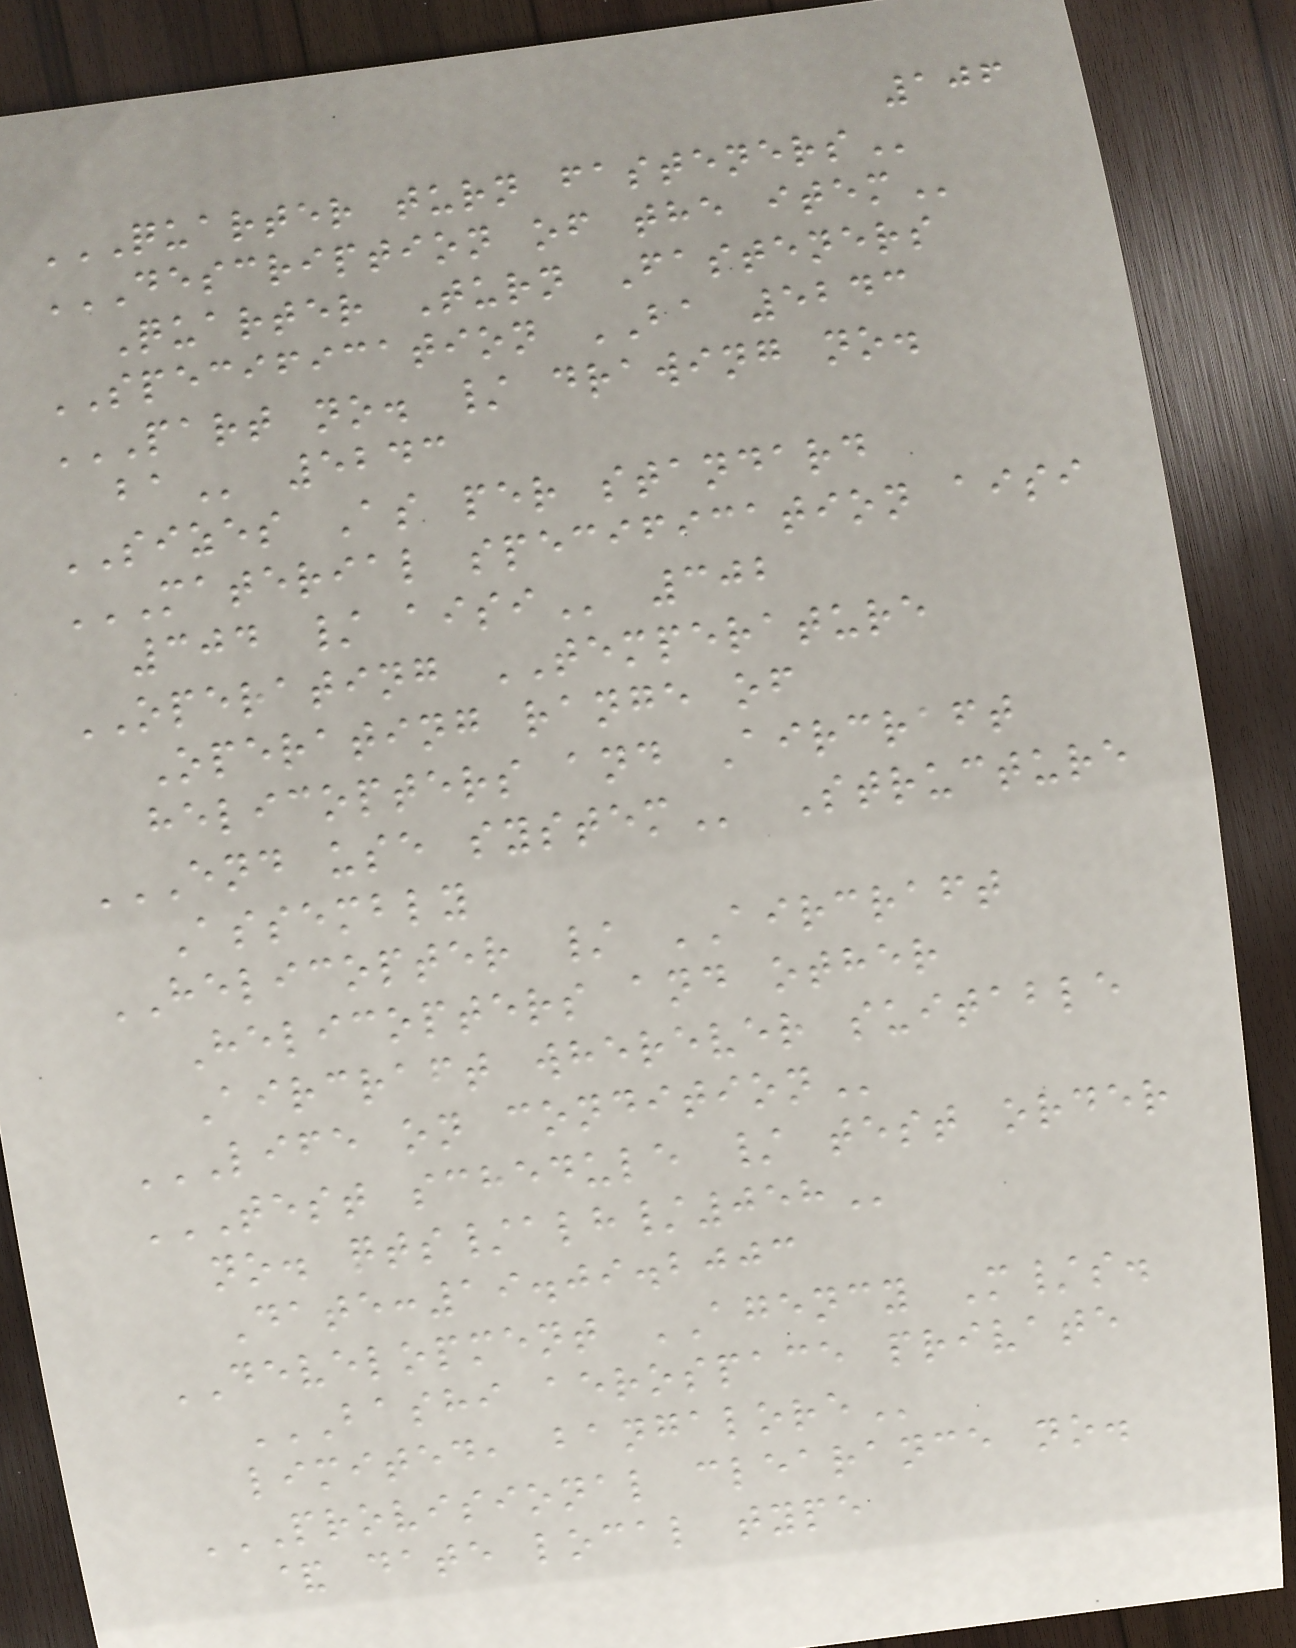106
QUARTER TURN FASTENERS
DESCRIPTION OF THE ITEM
Quarter Turn Fasteners
SPECIFICATION BA 5243
PART NO. / DRAWING NO.
BA 5243
SIZES As per standard
MATERIAL SPECIFICATION AISI
304 / AISI 302
OPERATING TEMPERATURE
Operating range of
helicopters and Aircraft
END USE SYSTEM Structure
Assembly
HELICOPTER / AIRCRAFT
Helicopters and other
Aircraft wherever suitable
LIFE ON CONDITION
TEST SCHEDULE / TEST ORDER
NO. QTS/ALH/058
Date:19.09.2003
DEVELOPMENT AGENCY M/s.
BASHI AEROSPACE PRIVATE
LIMITED, BANGALORE
PROVISIONAL CLEARANCE NO.
& DATE LOCAL TYPE
